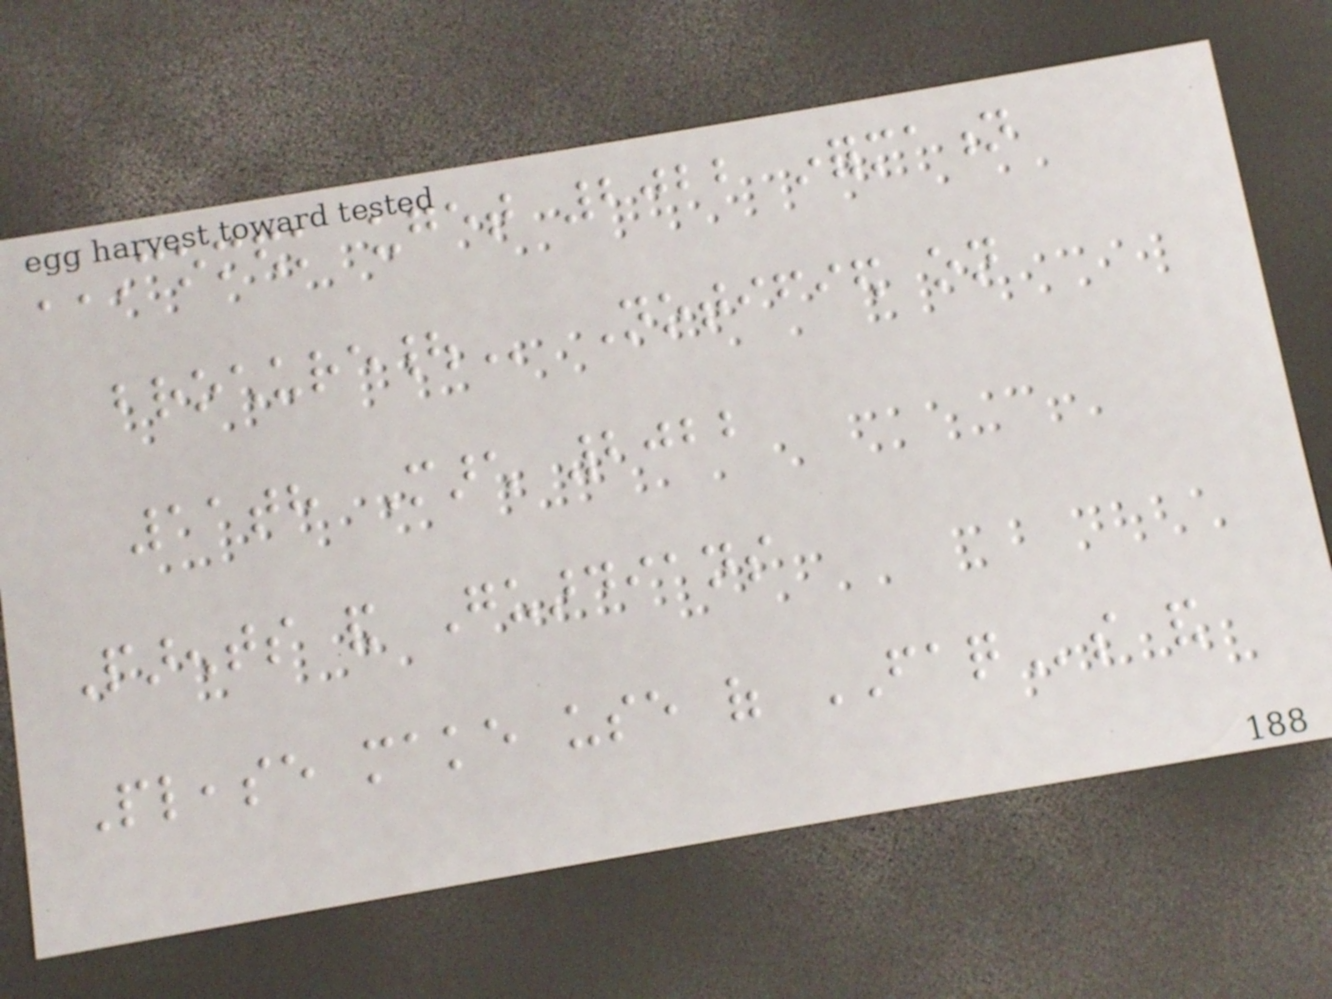COMEDK UGET 2022 INFORMATION
BROCHURE| Notified on
11th March 2022
Parents and Guardians
Please make use of FAQs and
